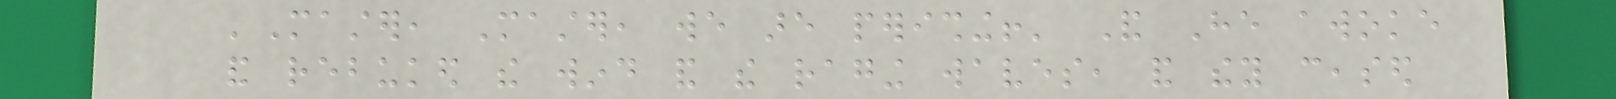'Master, Master, we are perishing!' And He awoke
and rebuked the wind and the raging waves, and they ceased
